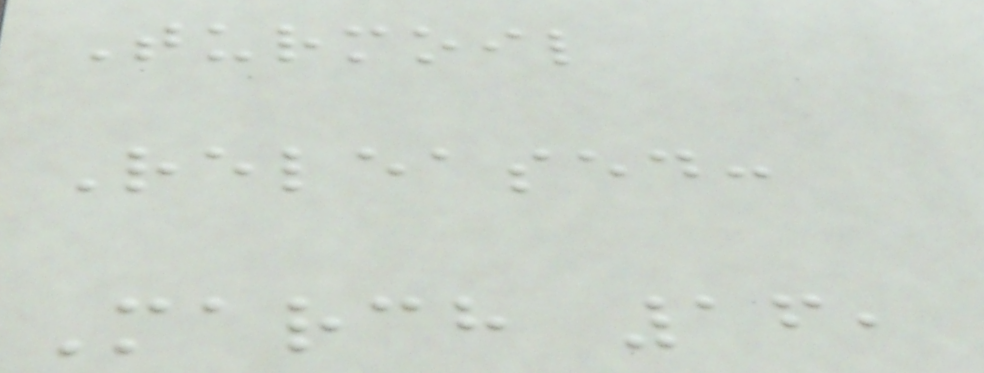Turmoil
Released:
March 16,
